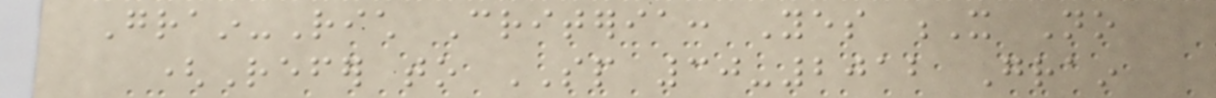Grain-Rich Criteria: Yes X No
(Refer to SP 30-2012 Grain
